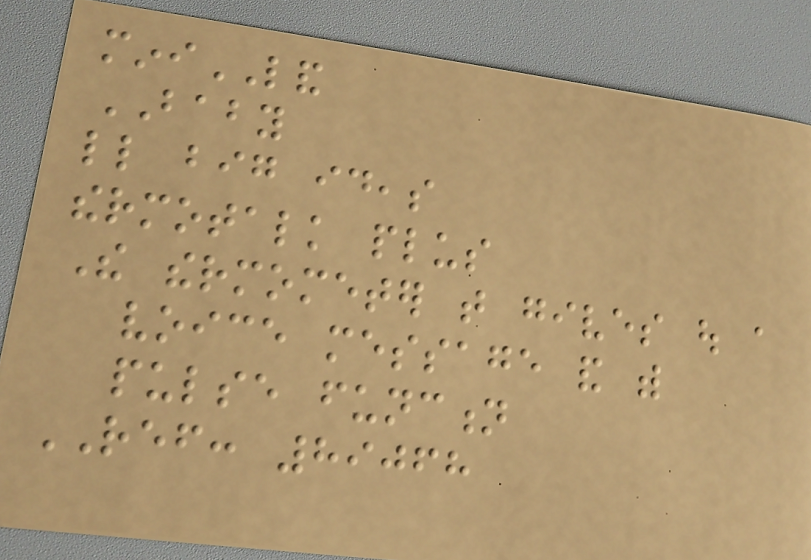miniLAND
BABY
little big ideas
thermotalk plus
The thermometer that gives out a
voice message and with
pulse function
REF: 89068
